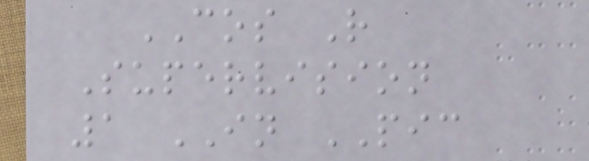COS R
Supervision
1 IN PIC
